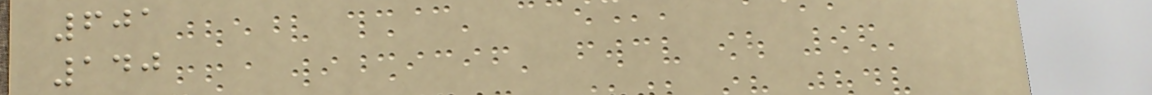601
140
